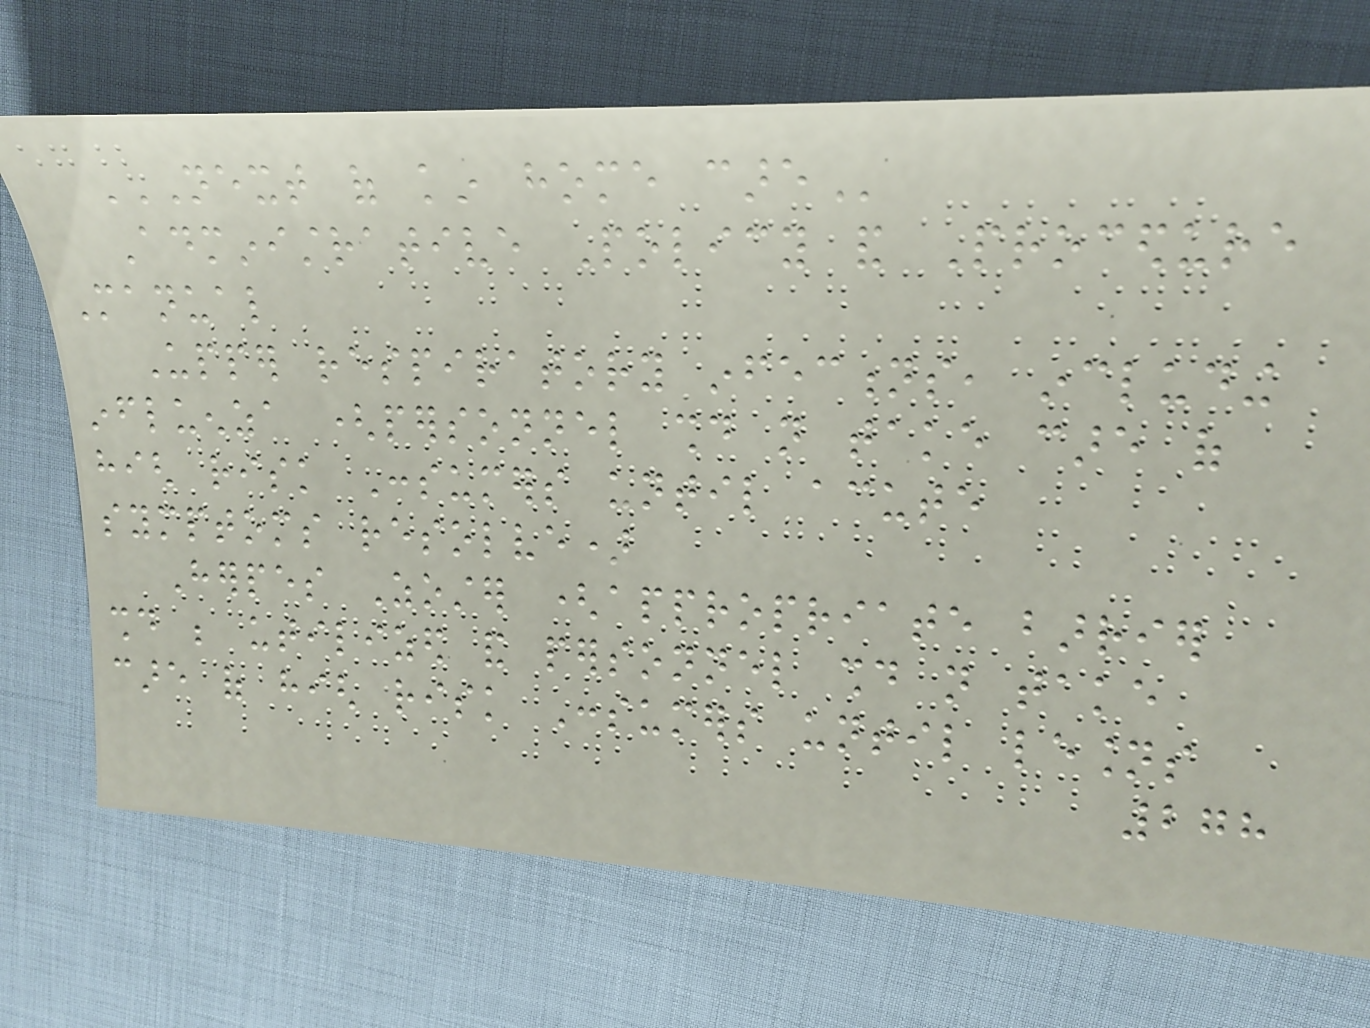NEXT OF KIN HOME CARE
Administrative Policy and Procedure
Manual
Upper respiratory infections, including
influenza (personnel should not take care of
high risk Consumers until acute
symptoms resolve)
Herpes Zoster (appropriate barrier
should be utilized and personnel should not take
care of high risk Consumers until lesions
278
